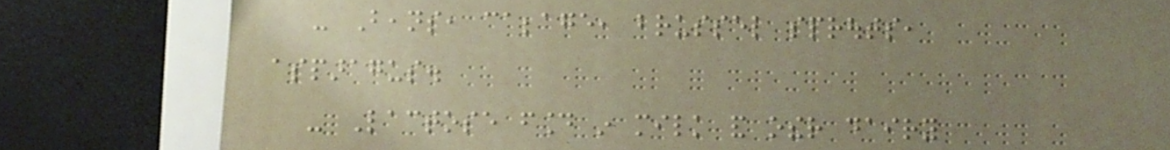- Beans, cabbage, brussel sprouts,
asparagus.
- Lactose found in milk and other dairy
